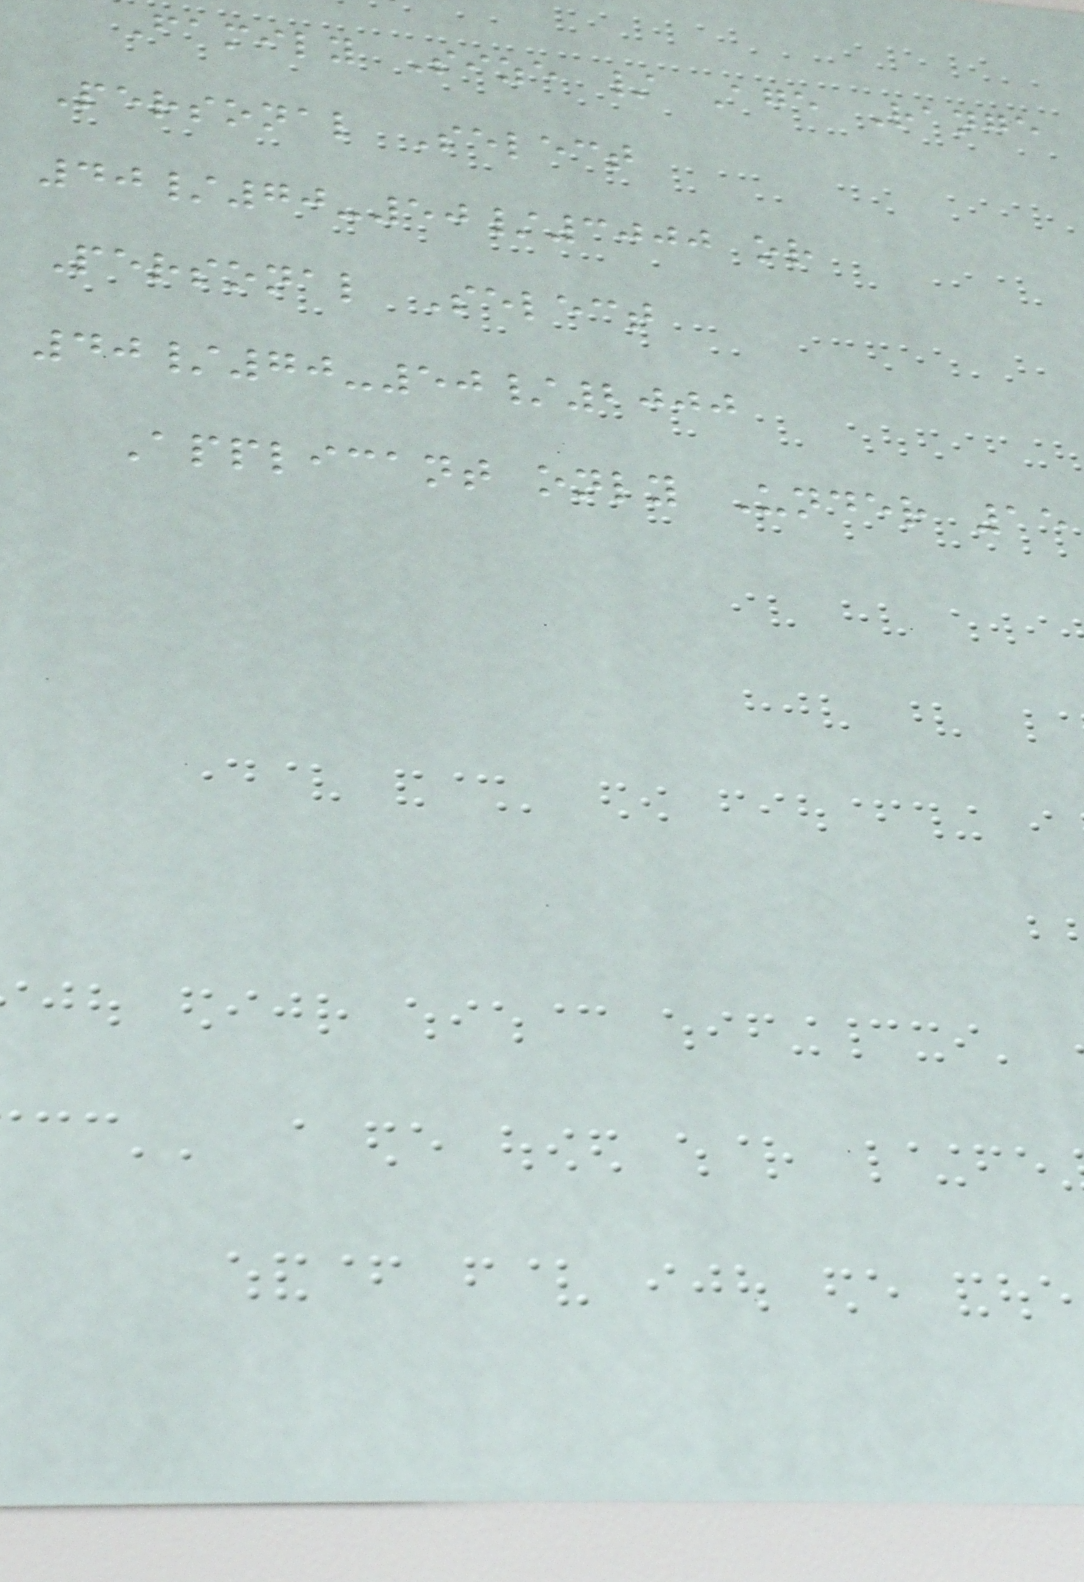Family Size / Age Range
Personal Select
40/70-50/3000 or
Personal Select
40/70-50/2000
Applicant only Under 15
